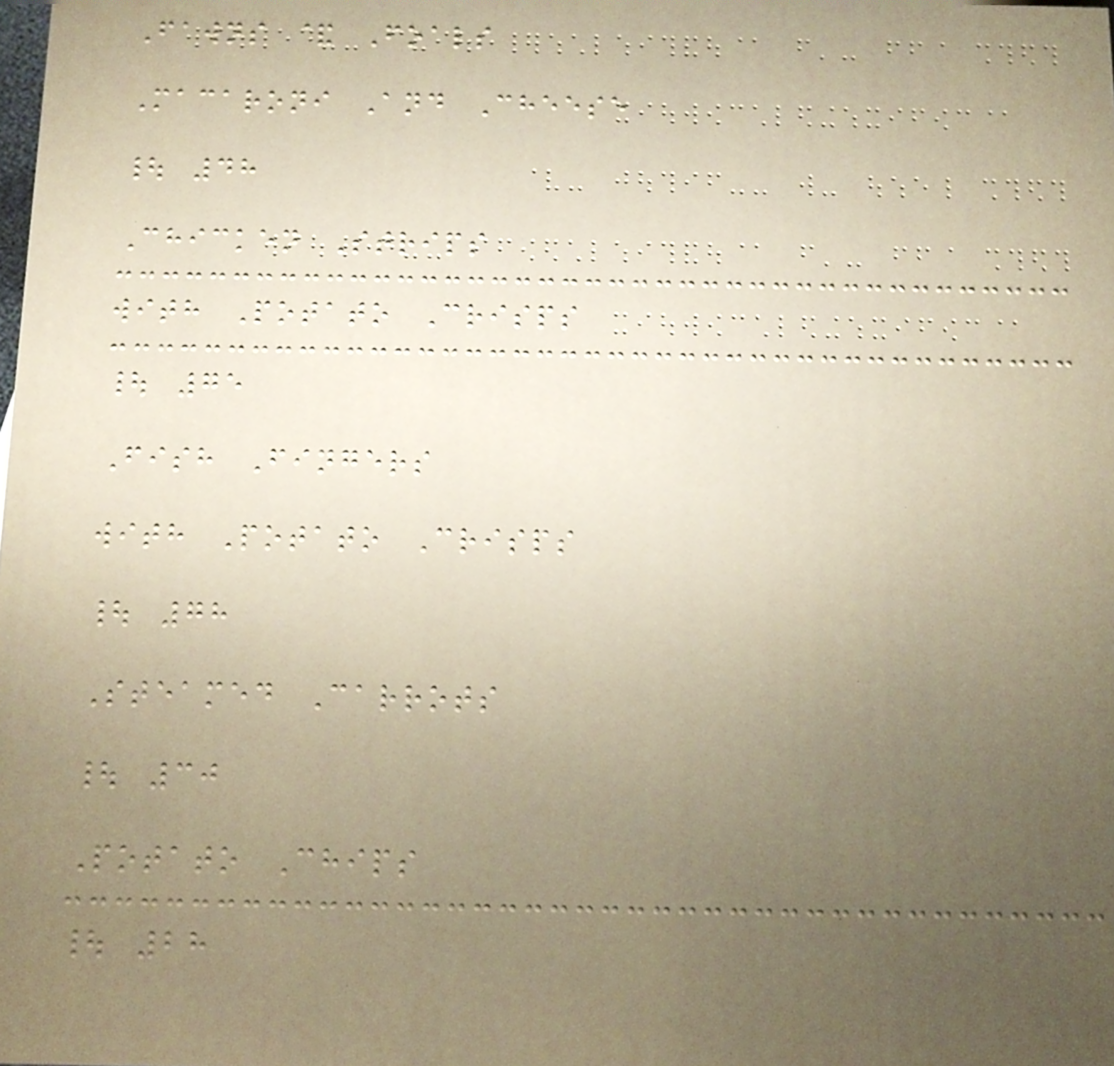Fawns & Foals
Macaroni And Cheese
| 48
Chicken Strips
with Potato Crisps
| 75
Fish Fingers
with Potato Crisps
| 78
Steamed Carrots
| 30
Potato Chips
| 28
